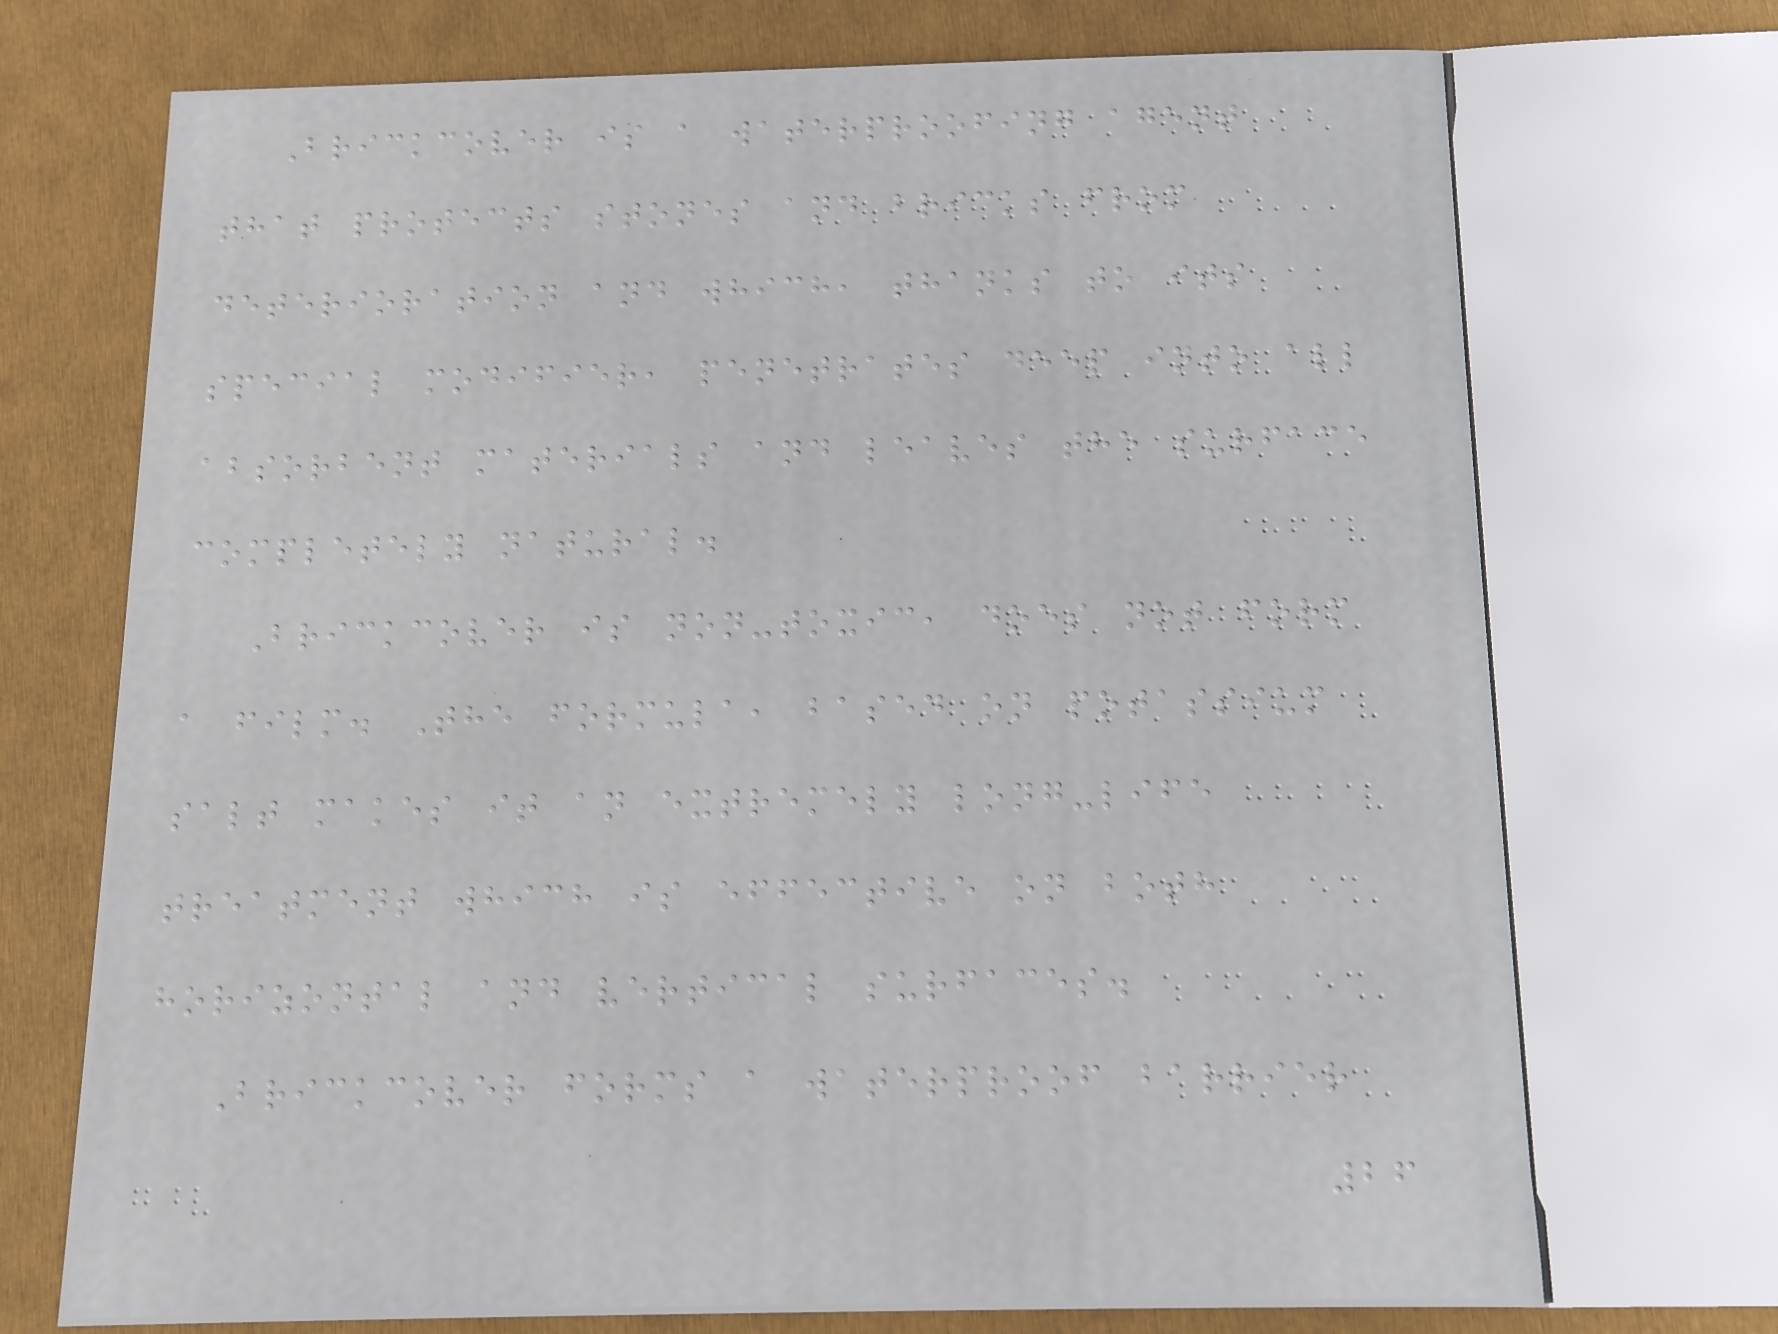Brickcover is a waterproofing agent
that protects stones and bricks from
deterioration and which, thanks to its
special modifier, penetrates deep into all
absorbent materials and leaves the surface
completely natural.
Brickcover is non-toxic, does not form
a film. The formula, based on potassium
salt makes it an extremely long-life
treatment which is effective on both
horizontal and vertical surfaces.
Brickcover forms a waterproof barrier
26
